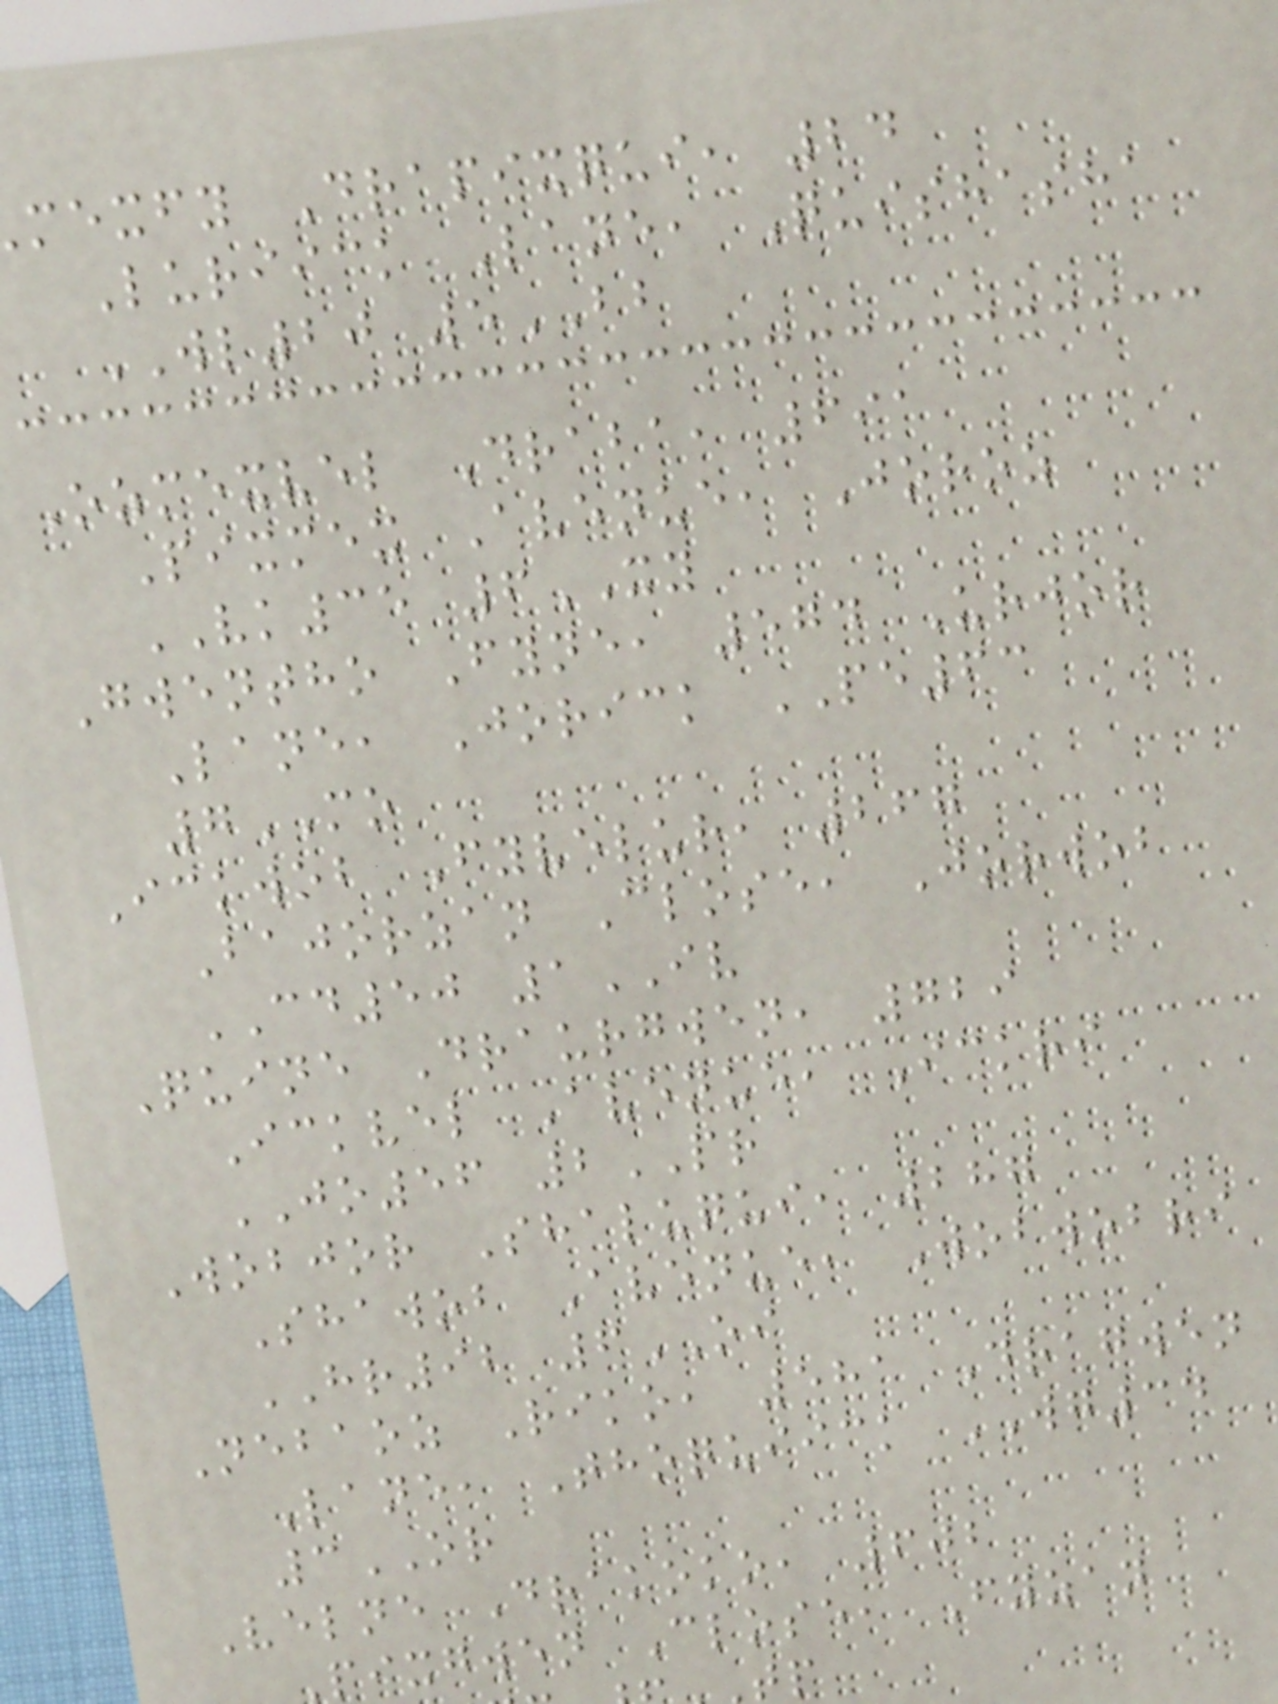mexfy Drapixqui, 24
Luriick Lane, Quishasha
WL20 5BB
Ozmexvel Draba, 691
Pixmex Avenue, Joroz
VK35 6XY
Gwentho Fyne, 574 Urjor
Lane, Jorick PE63
7MO
Ickwob Fyvelur, 267
Bajorzan Close, Jorwob
CD50 1IV
Quine Draurgwen, 729
Ickvel Avenue, Ickri
JO56 2PR
Wobjor Shaluqui, 287
Shawob Avenue, Wobwobri
HR92 6OI
Nebaoz Riko, 581 Dragwen
Lane, Thoquiick WG34
3OR
Velne Drakoko, 602
pixgwen Close, Fyzan
